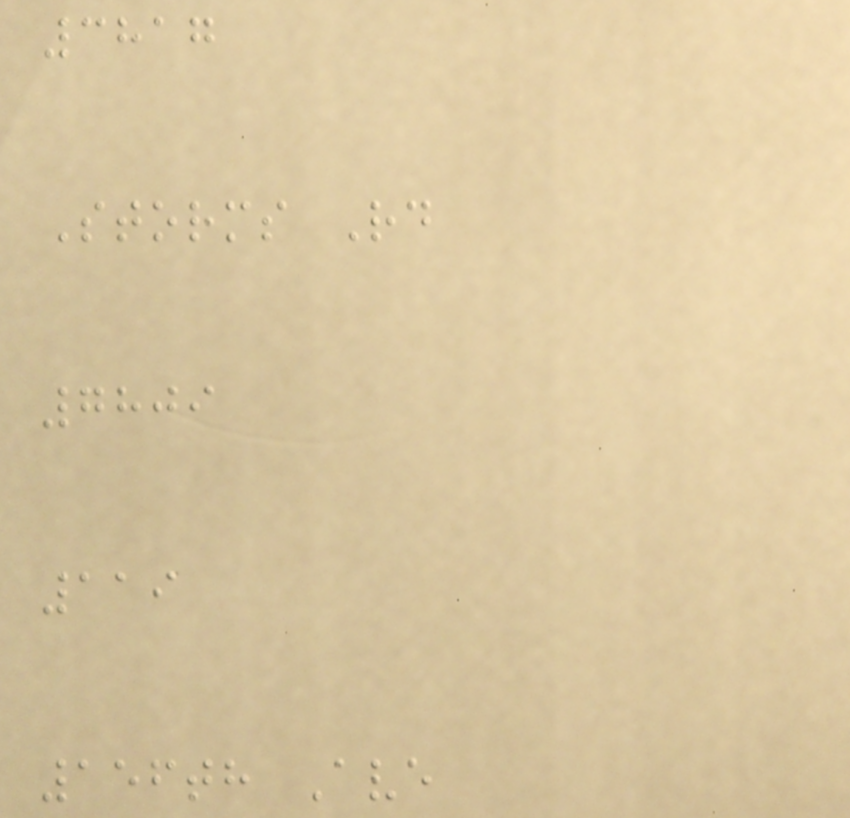3817
Storms Rd
7809
119
156th Ave
